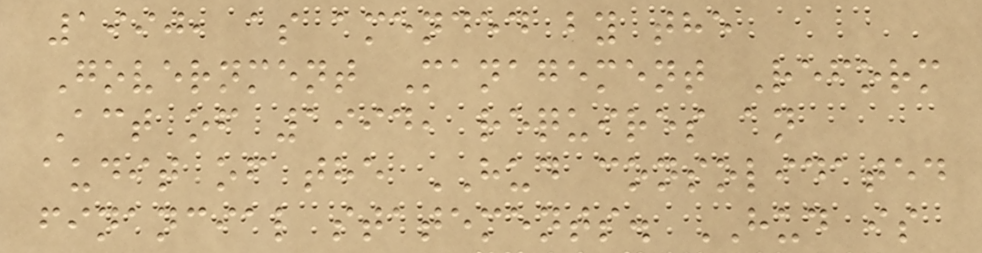1990, as amended by the
Government Management Reform
Act of 1994, requires an
audit of the HUD consolidated
financial statements. HUD is
